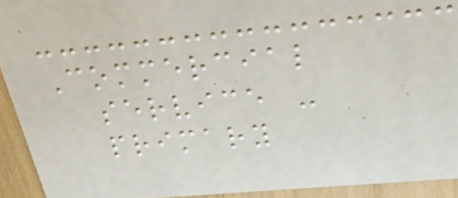Commercial
service -
primary
